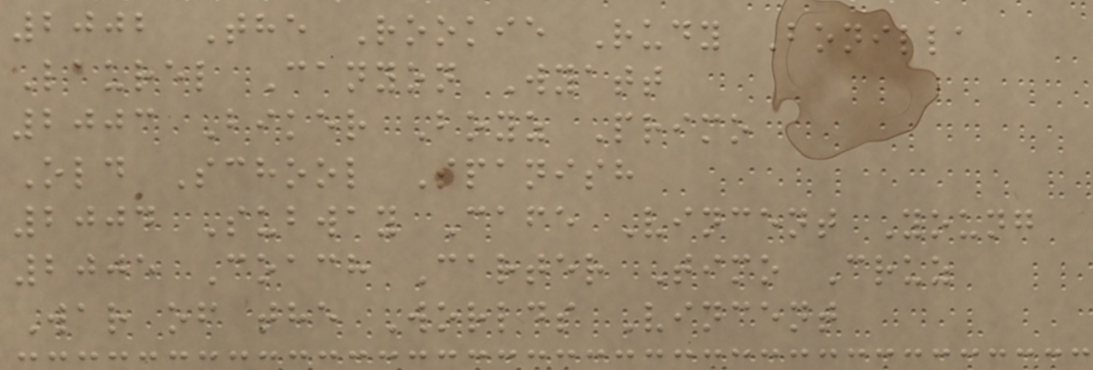2002 The Rookie Rudy Bonilla
Laurel Canyon Wyatt
2003 Biker Boyz Primo
Old School Spanish
2004 Subway Cafe Vincent Young
2005 Coach Carter Timo Cruz
War of the Worlds Vincent
